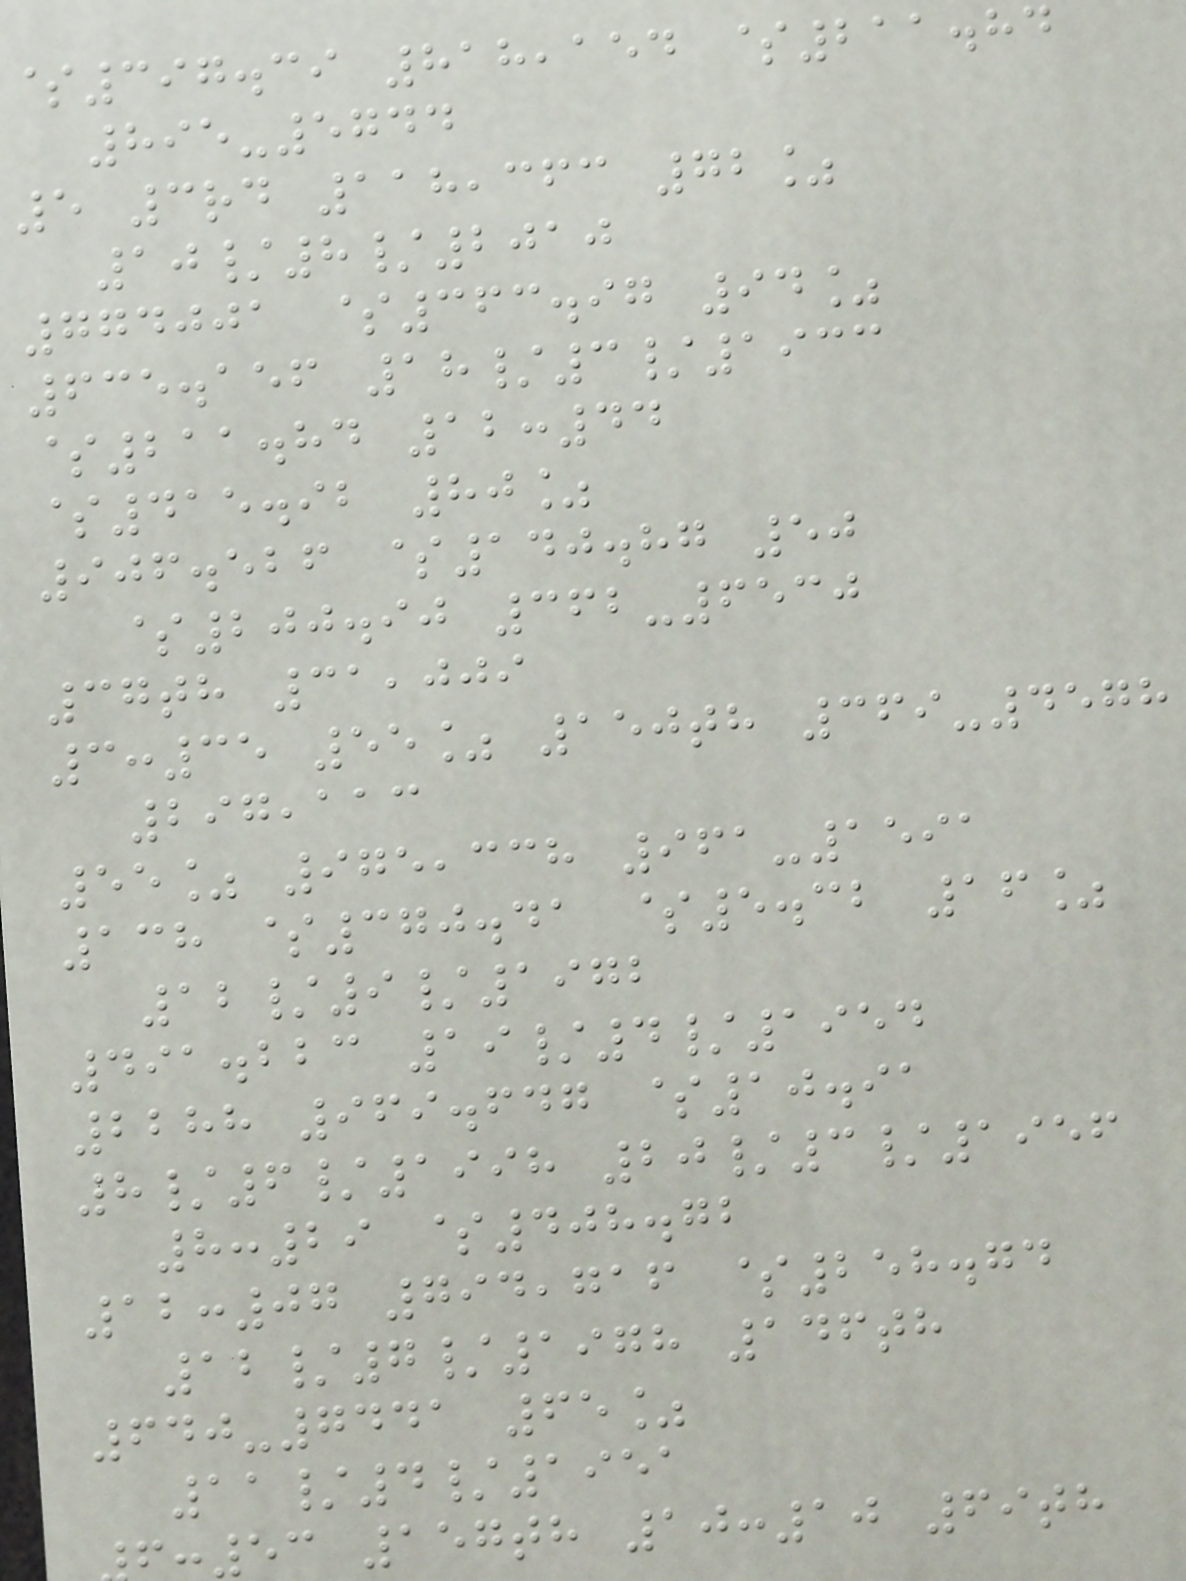$397.39 818,154 $211.84
895-5744
5 3rd 118,363 72%
10/8/2010
774001 $363.97 94%
635.156 18/3/1933
$211.84 12:44
$415.92 80%
906.526 $140.87 50
$200.90 362-6530
37th 31,009
3:35 55% 150th 369-4578
297,113
55% 975,338 961-1591
138 $370.41 $5.32 16%
12/9/1972
491.223 19/4/1954
2288 969.647 $10.91
8/6/1998 20/3/1956
8:29 $408.72
12:07 794,716 $258.74
12/7/1978 146th
640-7441 65%
11/4/1951
53 157th 10:10 69th
